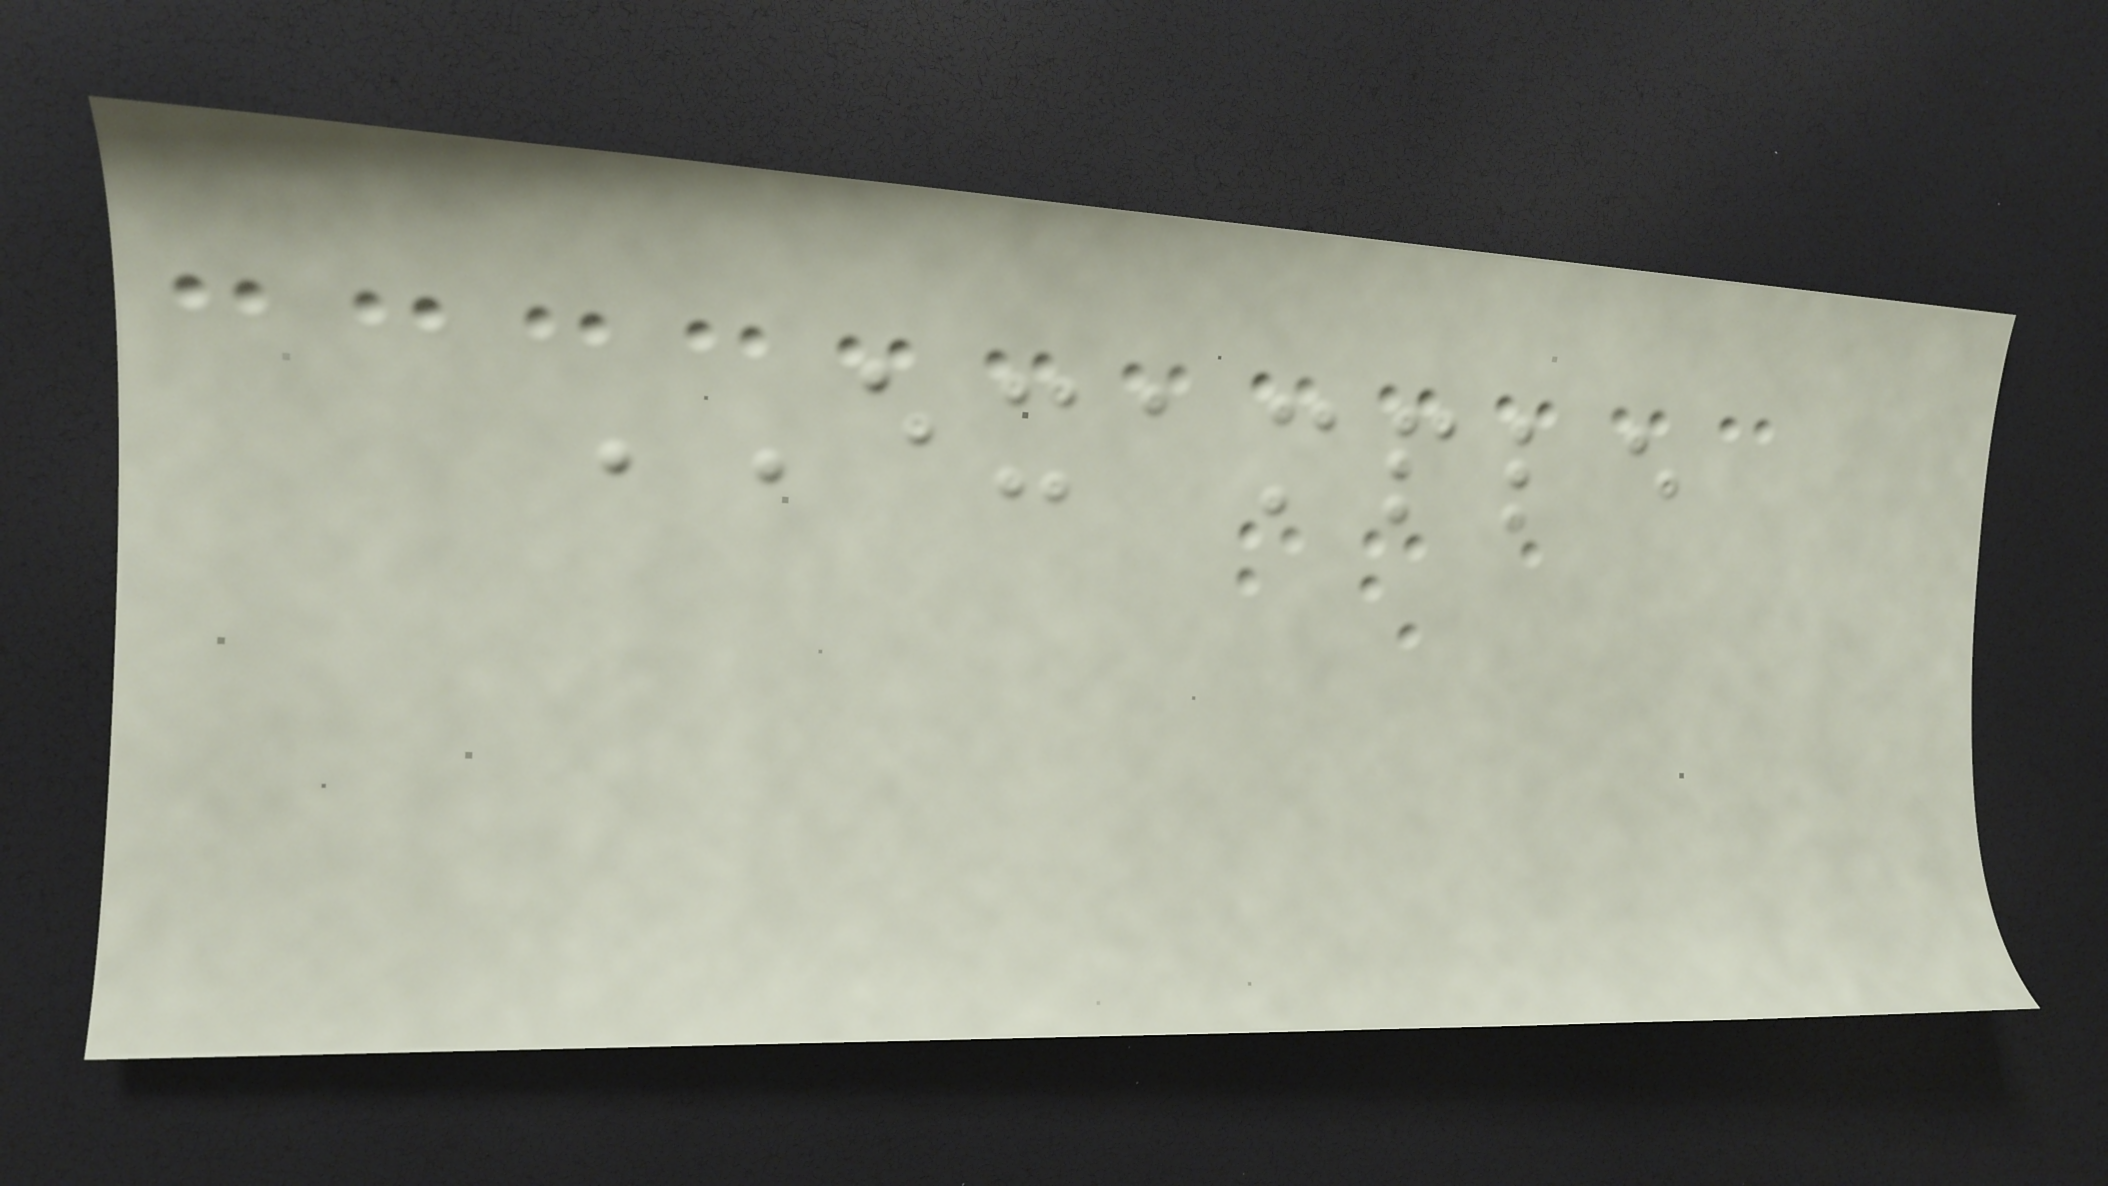EXAMPLE
